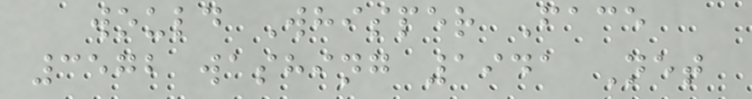would Whisper Face
3572 washing 1941 Net
